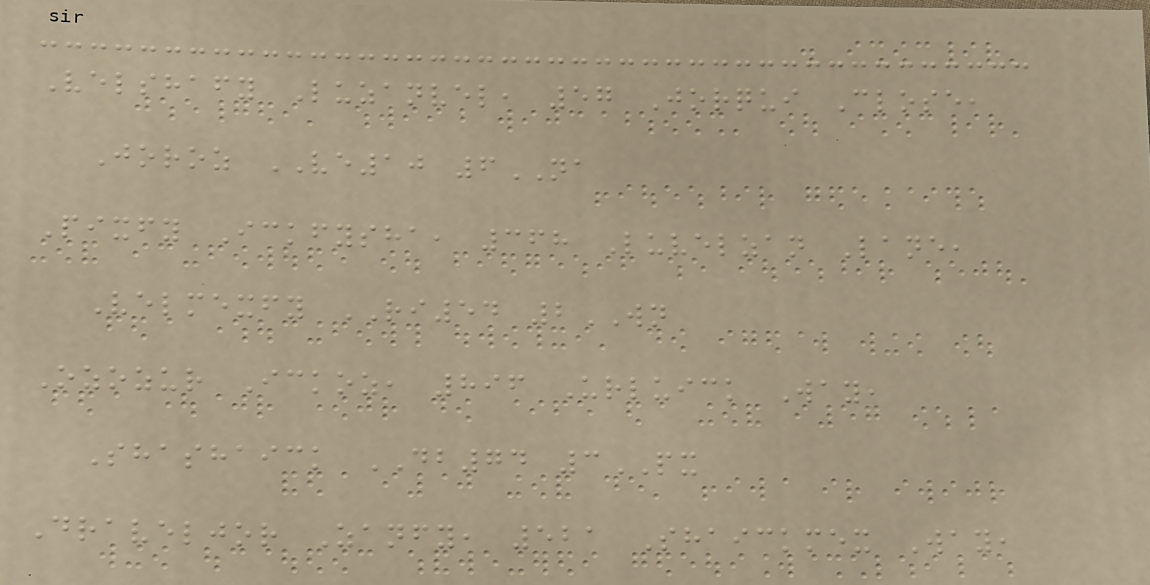Velshafy Luzanvel, 57 Jorqui Close,
Joroz VE10 6NA
Pixfy Ickfysha, 368 Luvelzan Lane,
Velmexfy RI54 2WN
Ozozur Ickoz, 896 Urluick Way,
Shashaick DB74 3PX
Draveljor Zanfy, 521 Shaickmex Way,
